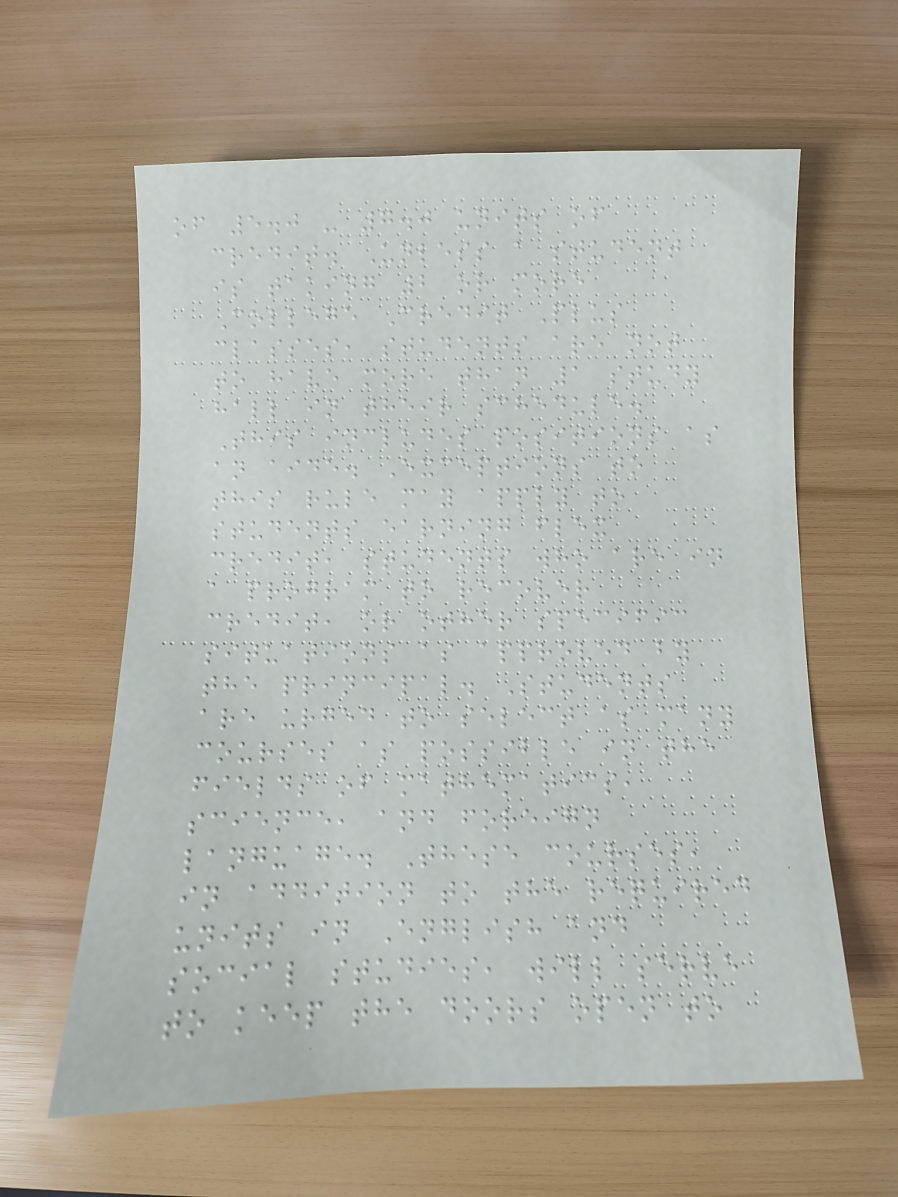of 5.0 - 7.0 units of
credit. Unless a student
is taking 2 or more
College Credit Plus
classes, students are not
to have more than 1 study
hall in their schedule.
This includes positions as
an aide. Exceptions to
this rule may apply to
students earning flex
credit, students who are in
a program to recover
credit, or other specific
situations as approved by
the principal. Students
are urged to select as many
courses as possible in the
fields of mathematics,
science, and foreign
language. These courses,
in addition to the required
units in English and
social studies, will serve
to keep the doors open to
